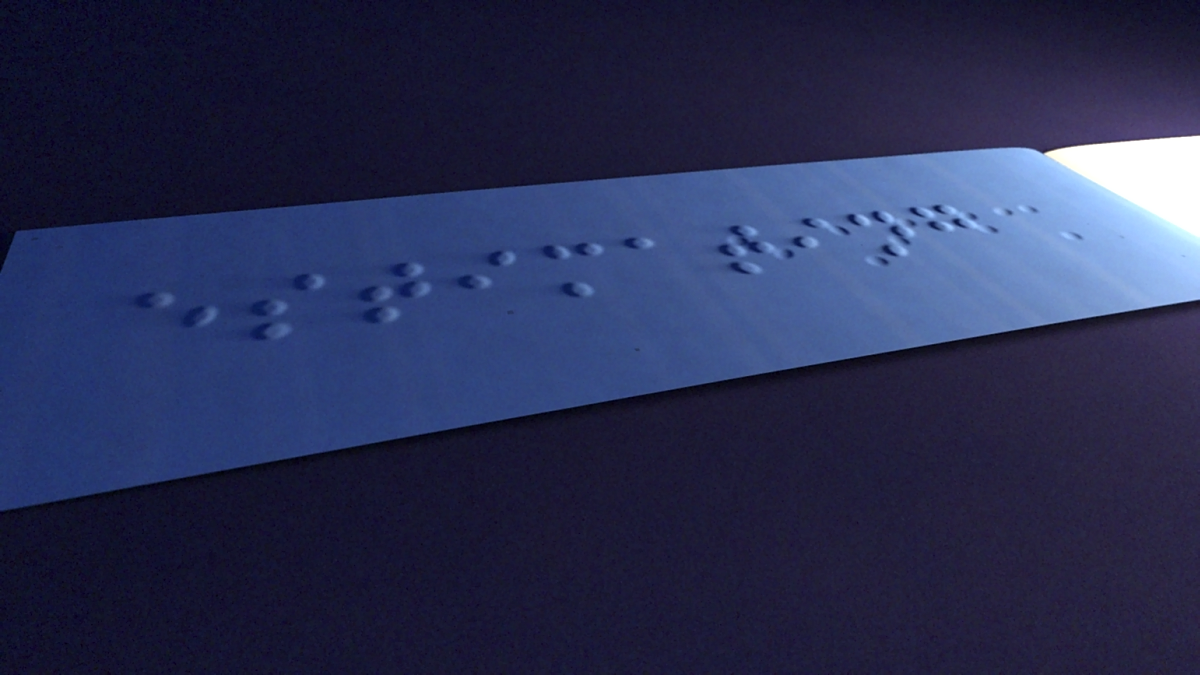estimating
